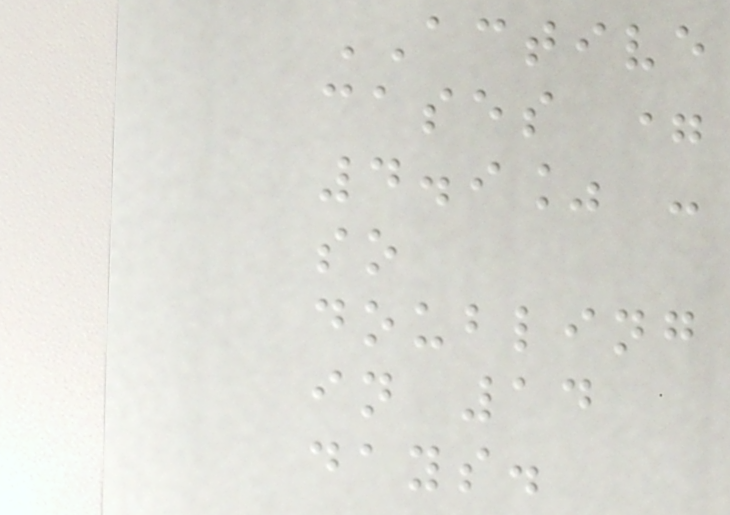ACTIVE
cases =
4.9% -
so
doubling
in 14
days.
